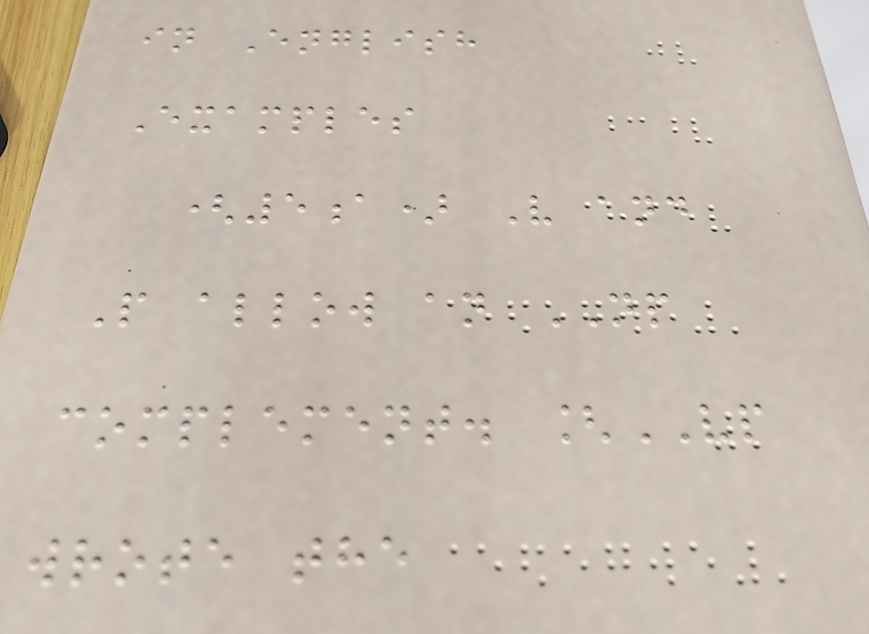in English
Examples
(5a) V and
P allow an NP
complement. [VP
wrote the
